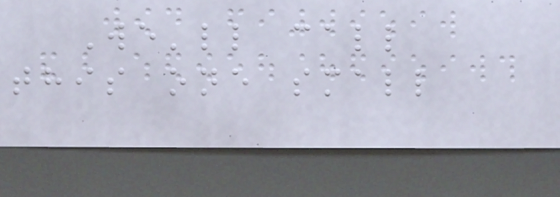We'll call
this one small
